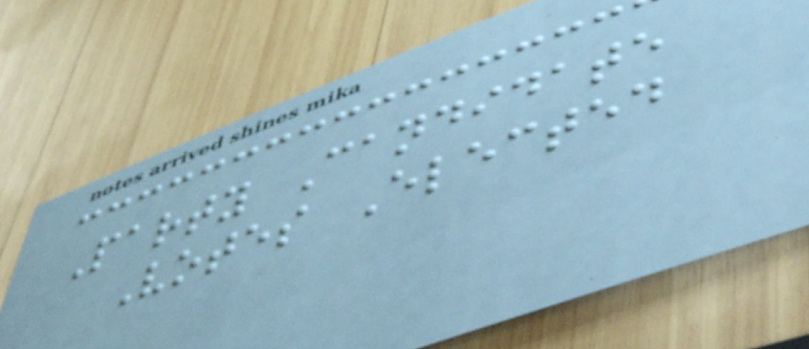Party Candidate
Votes Elected
